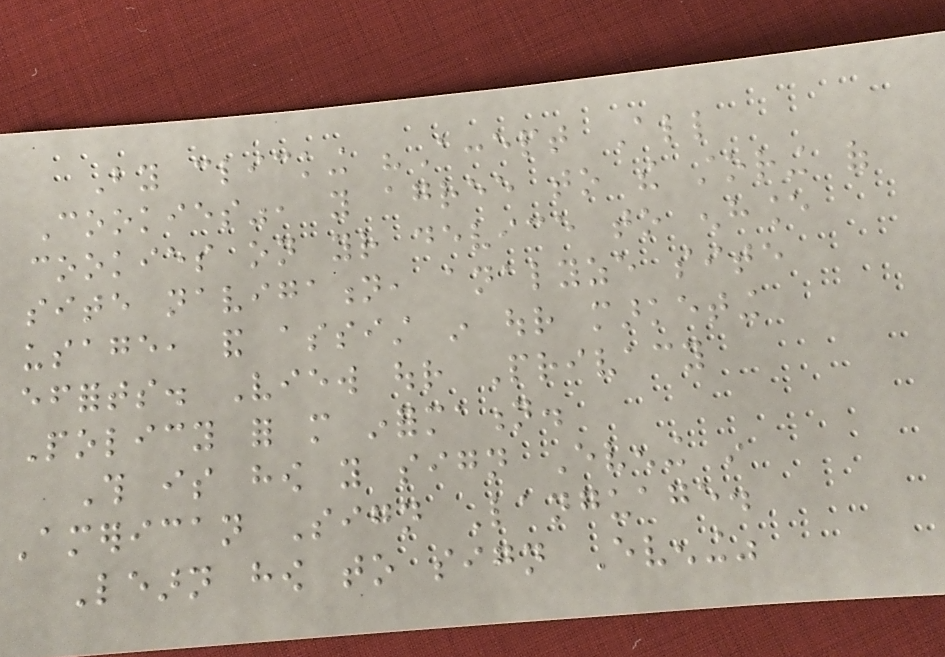By clicking "Accept All
Cookies", you agree to the storing of
cookies on your device to enhance
site navigation, analyze site
usage, and assist in our marketing
efforts. View our Privacy
Policy for more information.
This is how you sign Evening in
American Sign Language.
Learn how to sign Evening"
